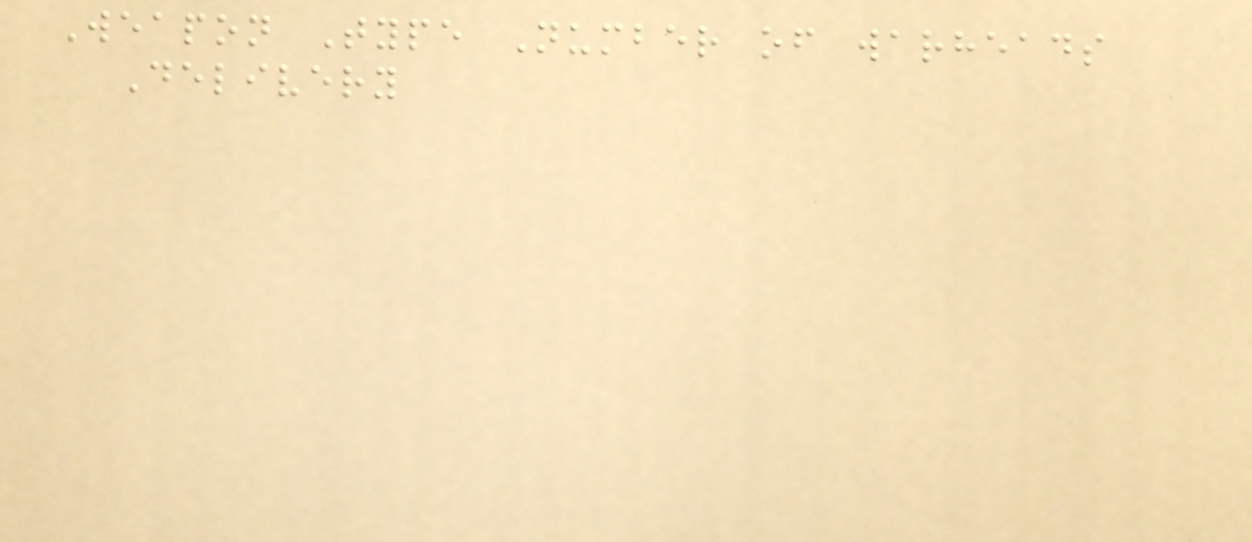Weapon Type Number of warheads
Delivery
